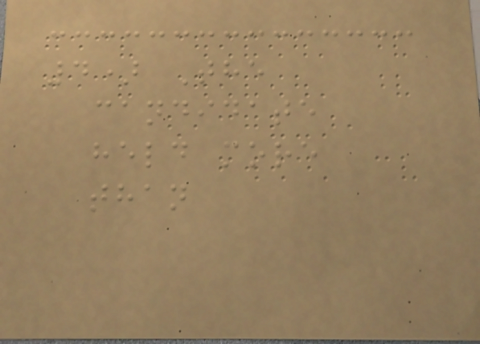4) The
candidate
held more
than
